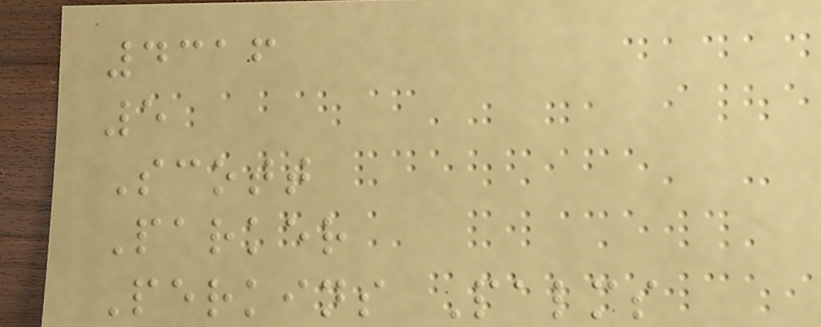4316
5
Scott
Parker
Perkins Palms
